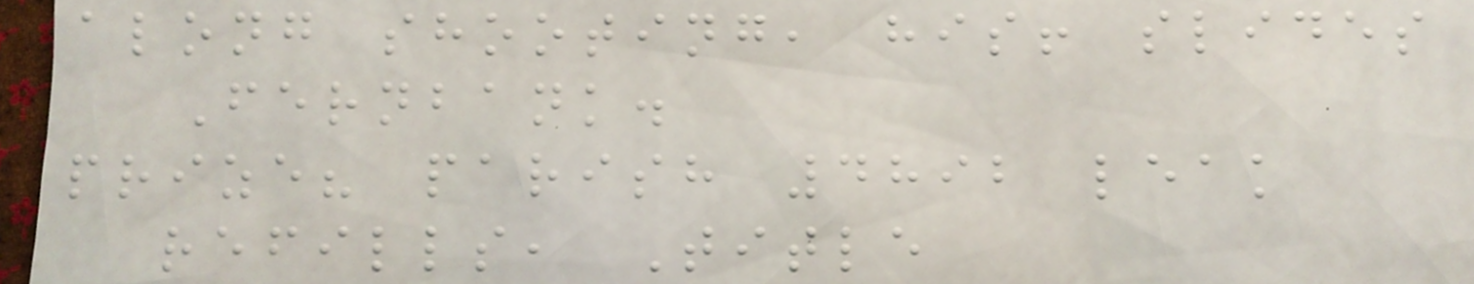along shooting, his! slides
Fernbank.
prize? parish 4892 leak
refills, Title
